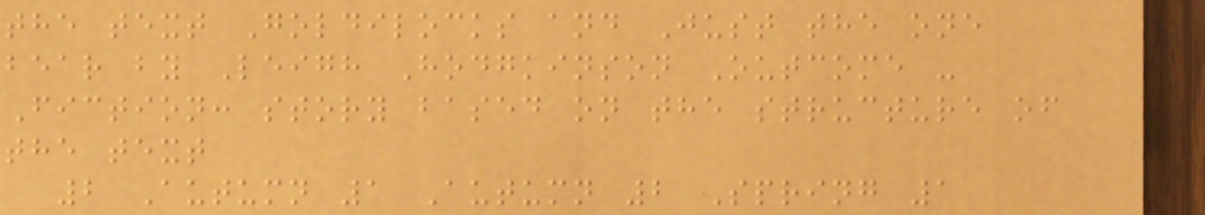the text Goldilocks and Just the one
bear by Leigh Hodgkinson Outcome -
Fiction: story based on the structure of
the text
2 Autumn 1 Autumn 2 Spring 1
